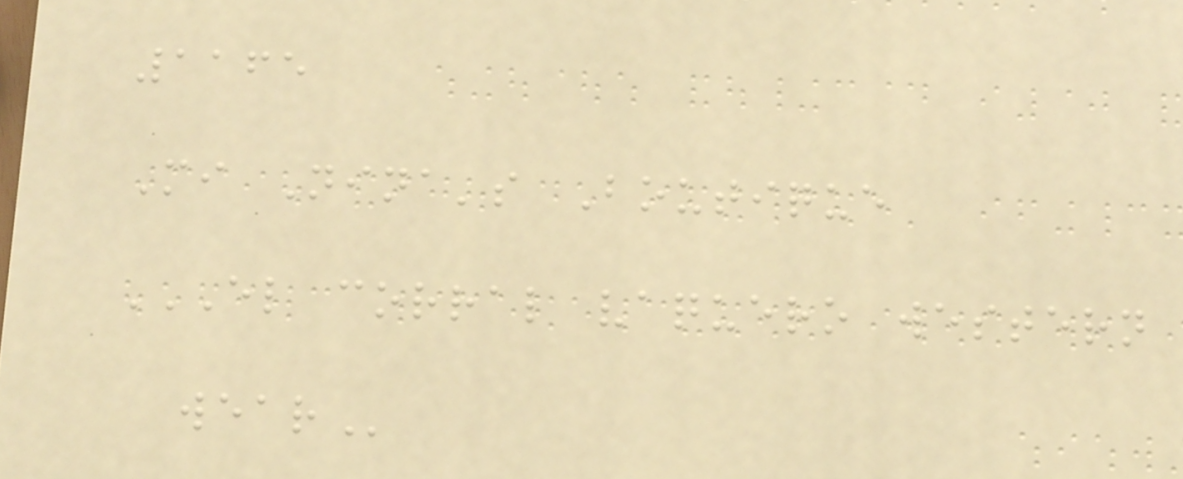1165
Mi Nina's Boutique
EL CORRAL VAQUERO WESTERN
WEAR
